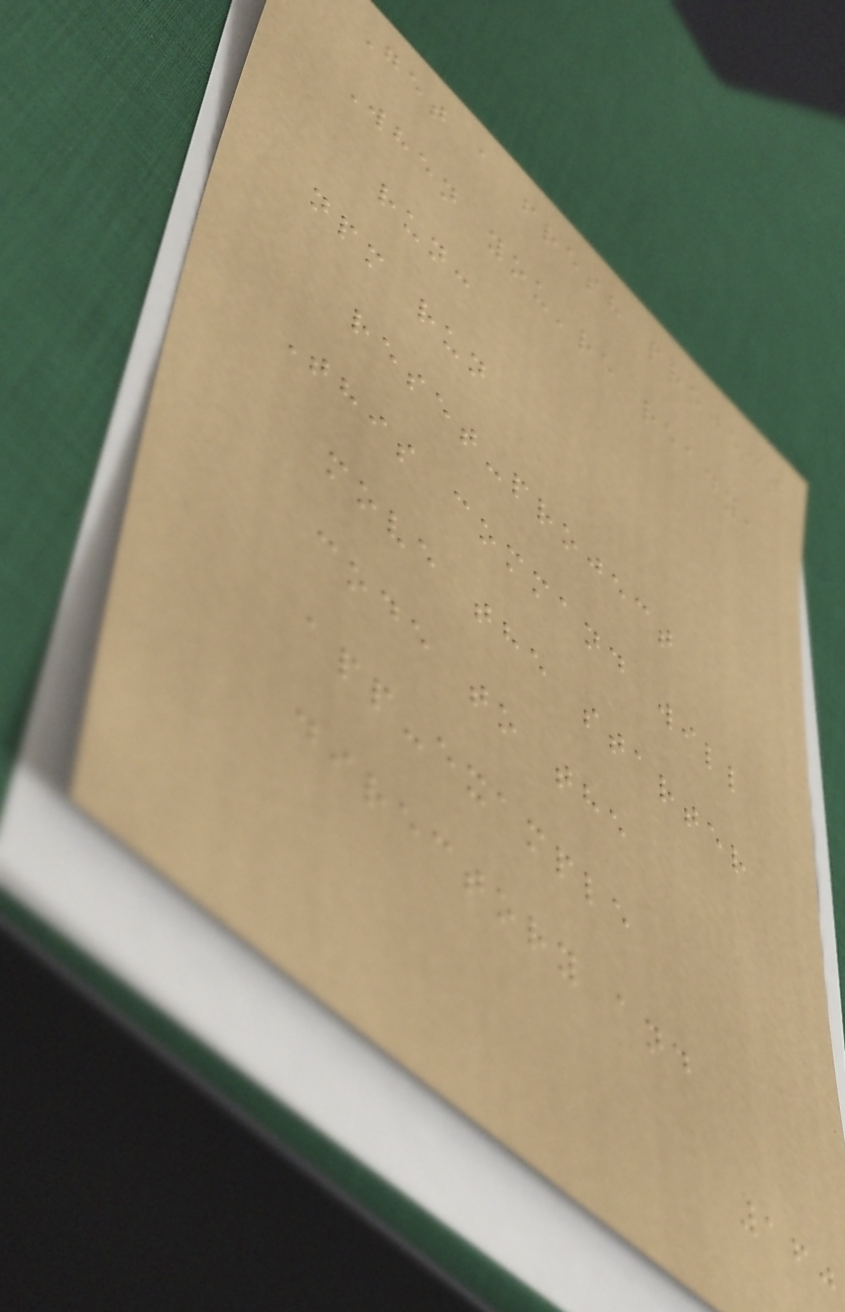Get a fresh project
When you're ready,
run:
npm run
reset-project
This command will
move the starter
code to the
app-example
directory and
160
